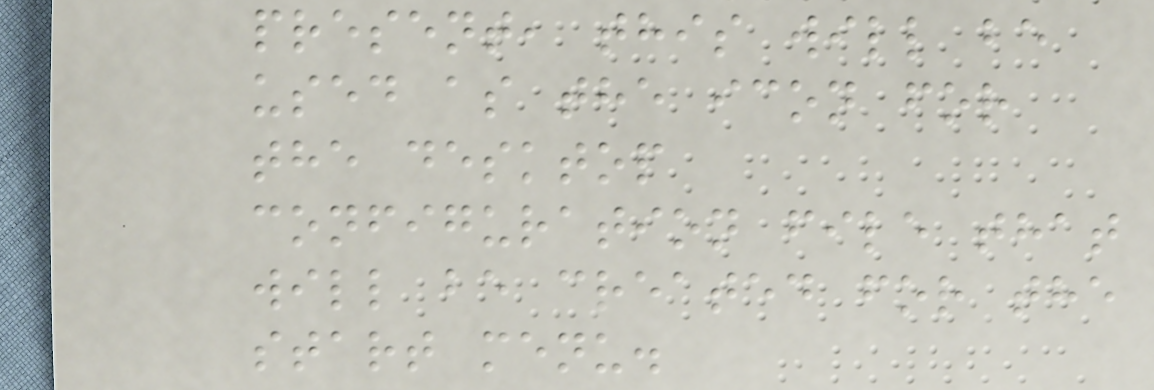present, this will be
used as the icon for
the desktop
configuration file that
will be created for the
start menu.
